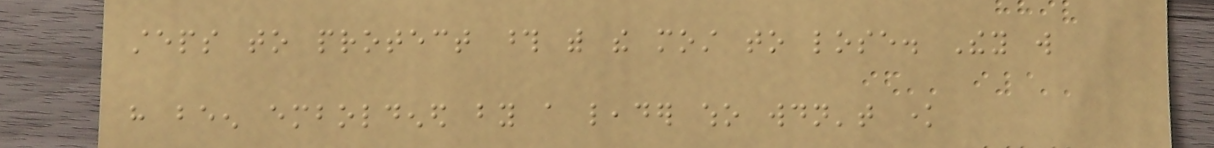steps to protect those with the most to lose. They will
have been emboldened by a leader who wouldn't know
